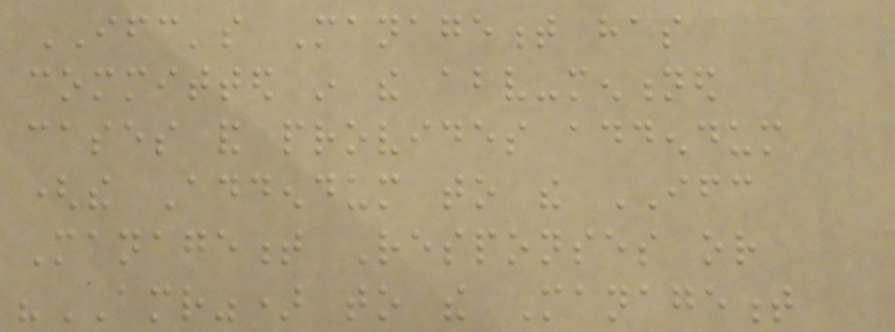IFC's Management has
committed in the above-mentioned
cases and provides addendum
(the Addendum to the IFC
Management Responses or
"AMR") to the Management
